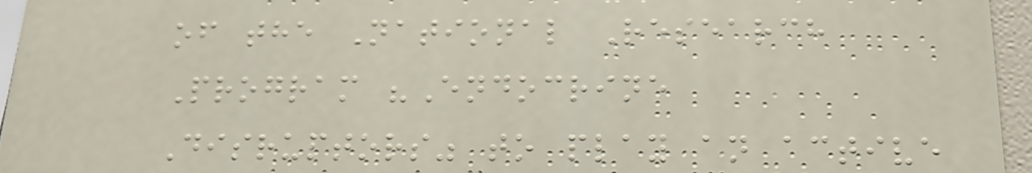of the National Research
Program "Endocrine
Disruptors" to play an active
